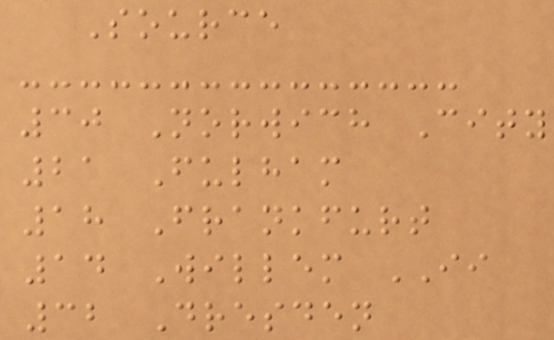Source
30 Norwich City
21 Fulham
18 Frankfurt
14 Willem II
32 Dresden
